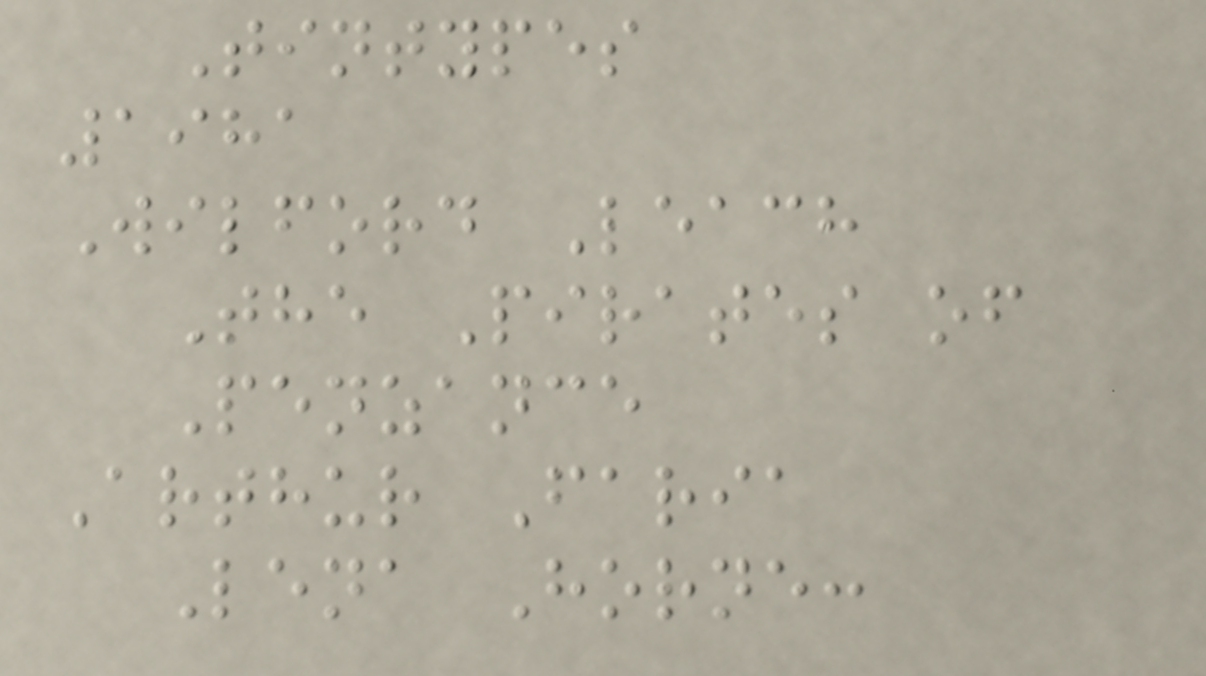Tintypes
1981
Wilford Leach
The Pirates of
Penzance
Arthur Faria
Lena Horne:
